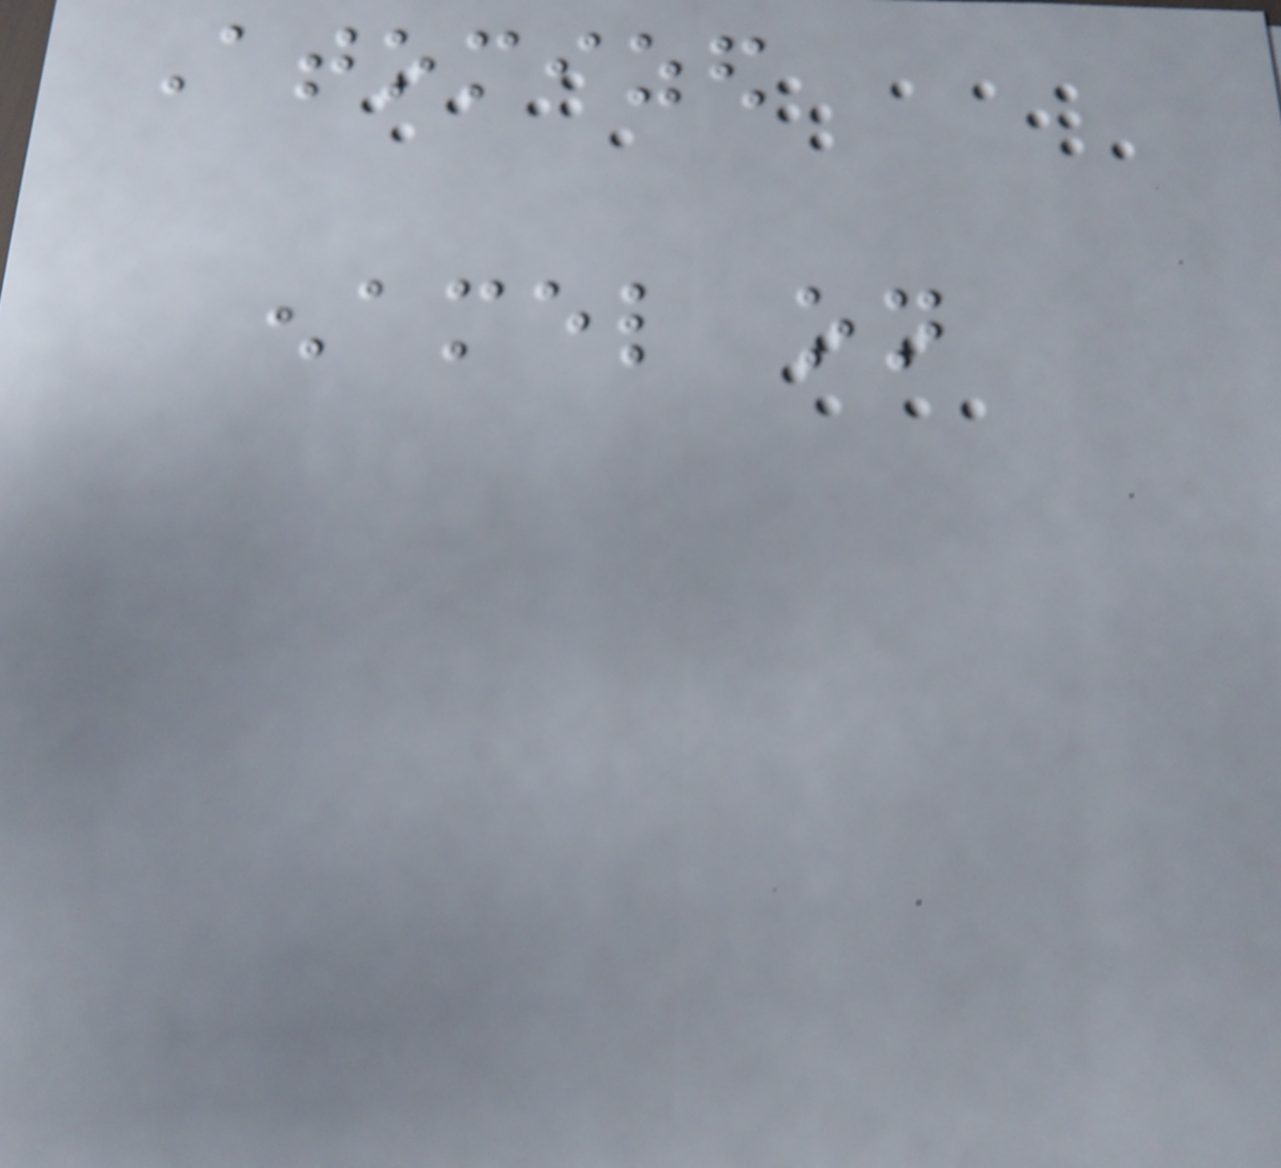Atomized
enamel on
